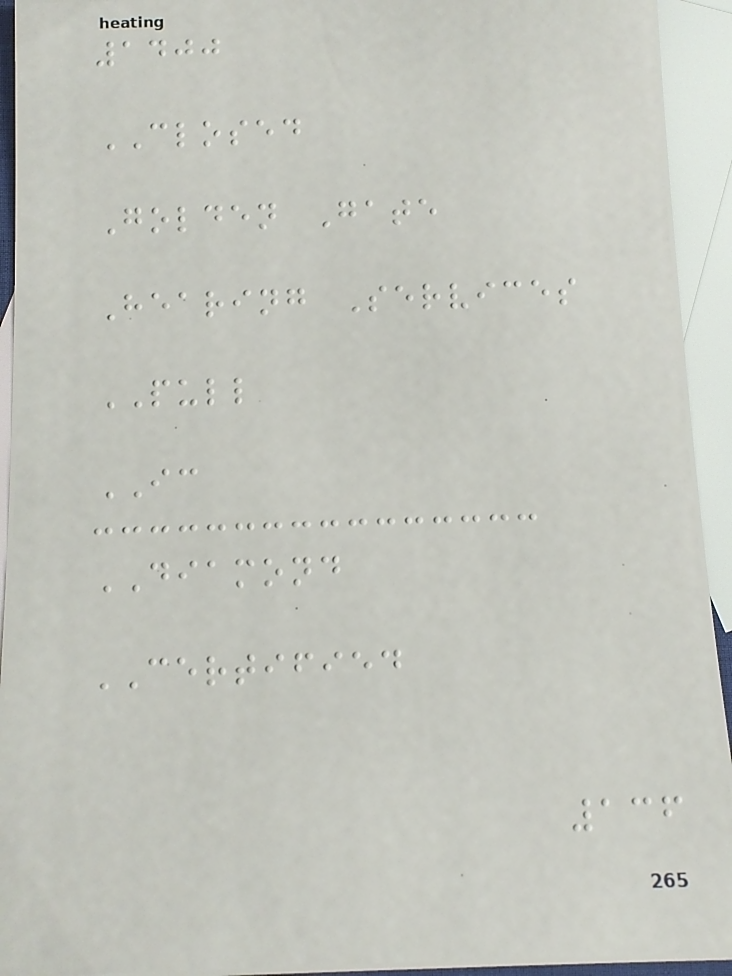1400
CLOSED
Golden Gate
Hearing Services
PULL
IC
DIAMOND
CERTIFIED
136
